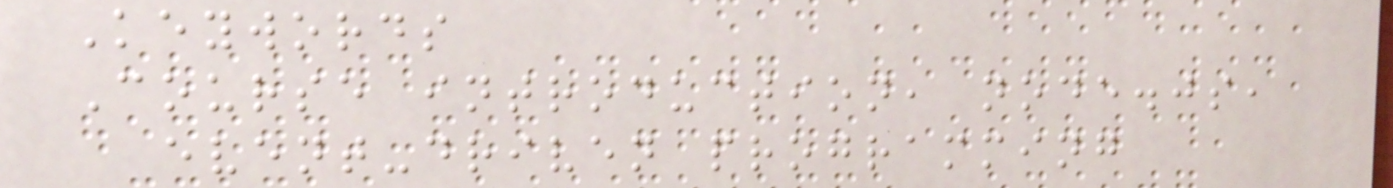Keywords
Course introduction, node.js,
event-driven programming
